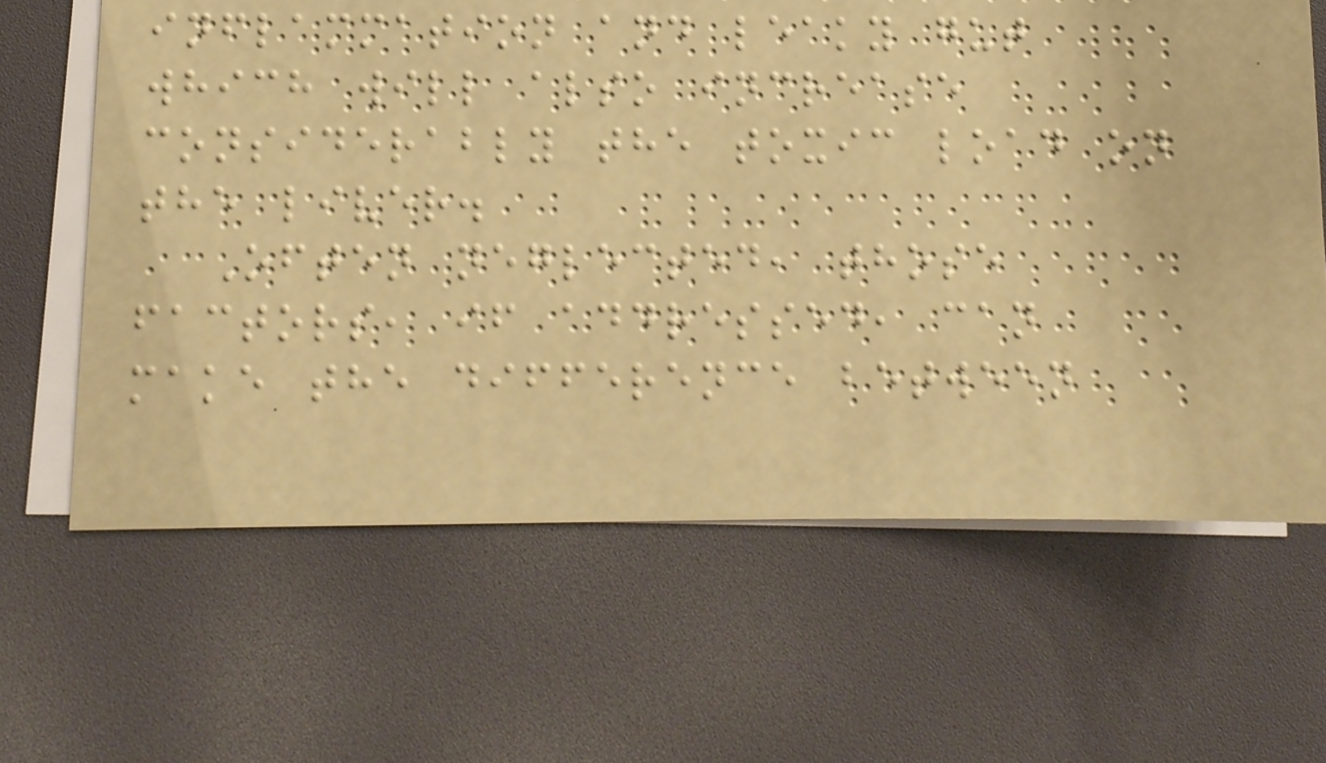inflammation and leaky gut
which will also increase
considerably the toxic load on
the liver.
Often neglected, those
factors, if addressed, can
make the difference between
